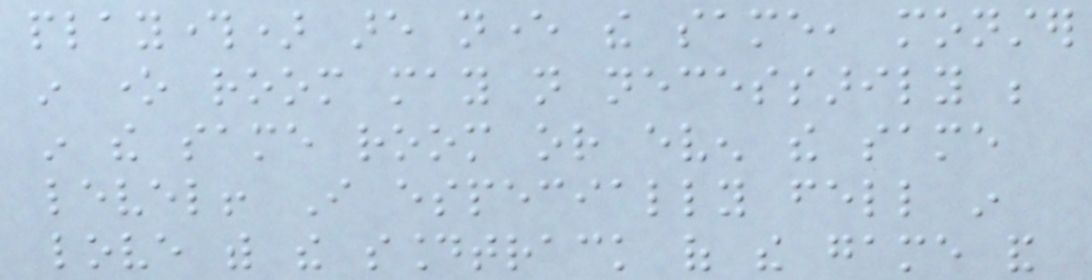playthrough) are never the same, monster
in one room may not necessarily be
in the same room or even the same
level! I especially fell in
love with the soundtrack of the game and
